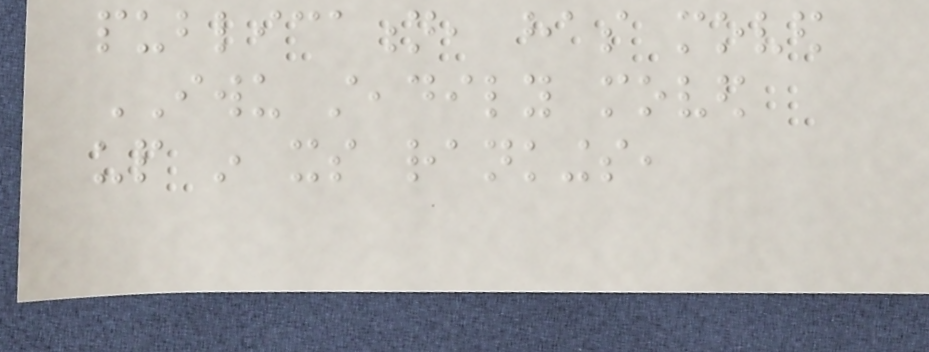publication, has moved
IWU steadily moved
up in its rankings,
